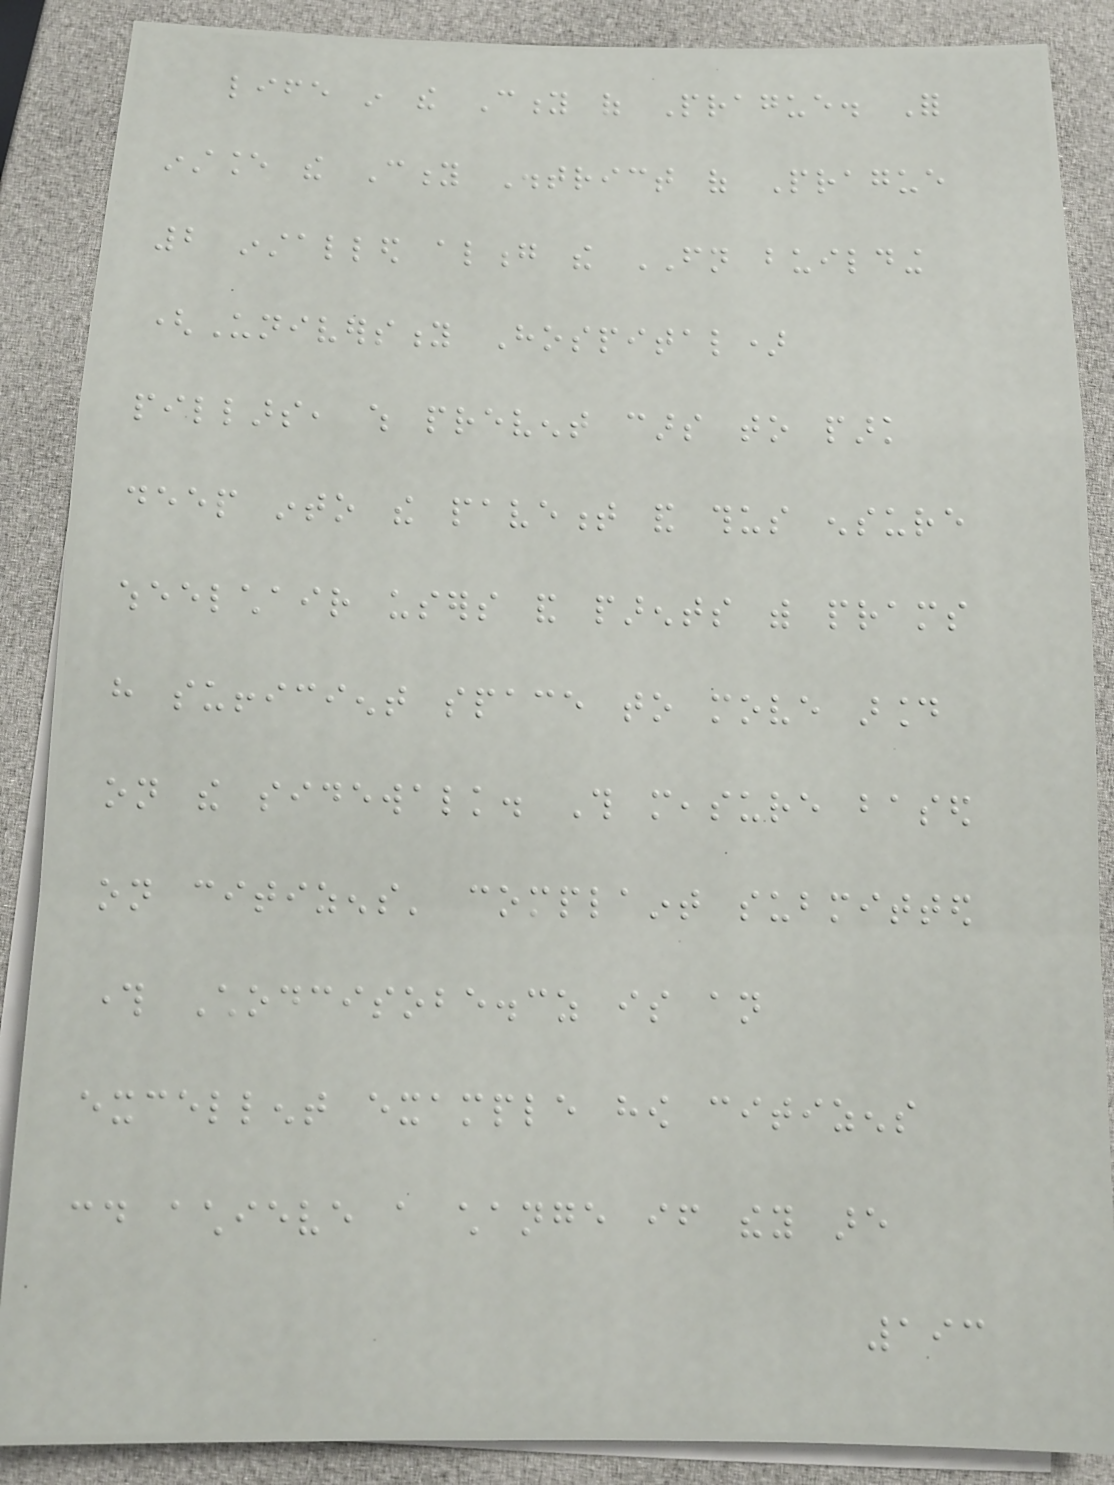life in the City of Prague. For
instance the City District of Prague
2 installed along the FN building
(University Hospital)
pillars, which prevent cars to park
deep into the pavement and thus ensure
wheelchair users and parents with prams
have sufficient space to move around
on the sidewalk. This measure based
on citizens' complaint submitted
through Chodcisobe.cz is an
excellent example how citizens
could achieve a change if they are
193
